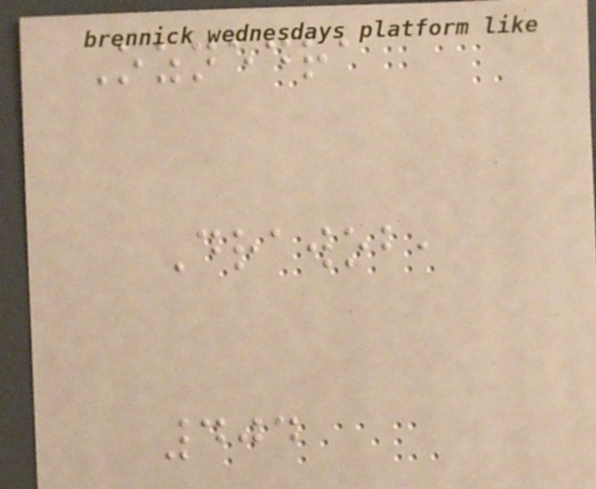Oznedra
Drawob,
404
